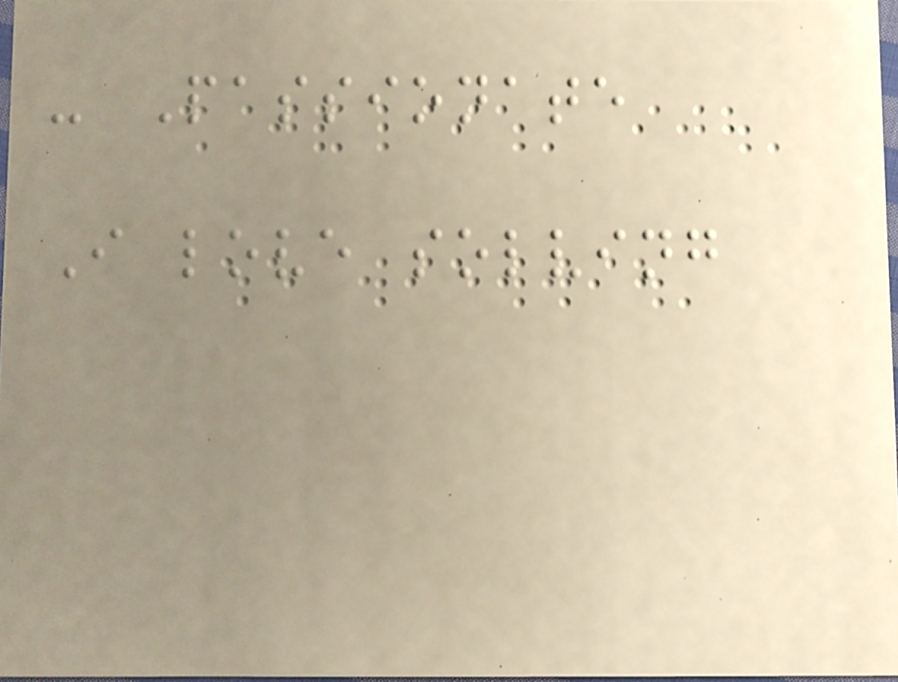- Passionate
I love solving
